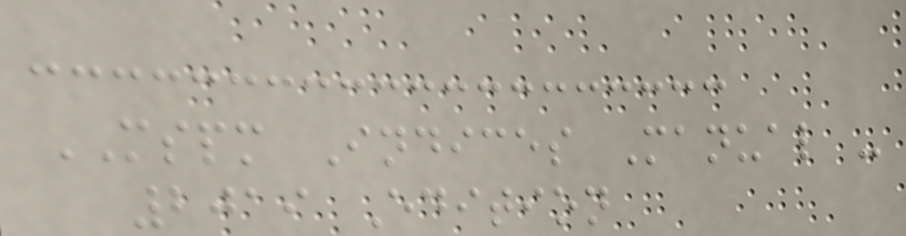MSPM Indices Manual -
2019 Edition
